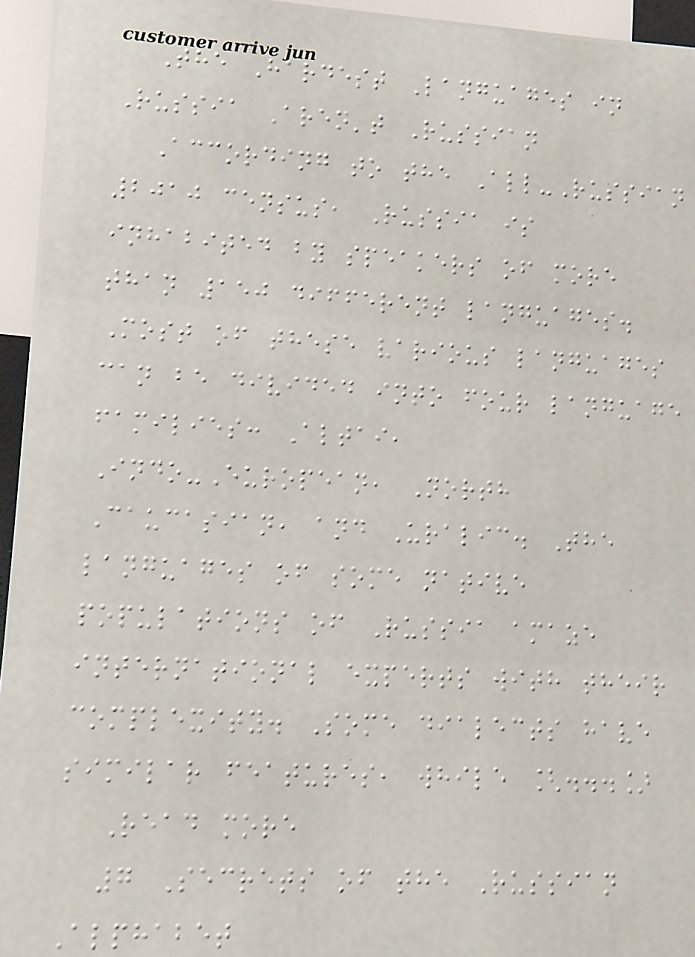The Hardest Languages in
Russia Aren't Russian
According to the All-Russian
2010 census, Russia is
inhabited by speakers of more
than 150 different languages.
Most of these various languages
can be divided into four language
families: Altai,
Indo-European, North
Caucasian, and Uralic. The
languages of some native
populations of Russia amaze
international experts with their
complexity. Some dialects have
similar features, while [...]
Read more
7 Secrets of the Russian
Alphabet
